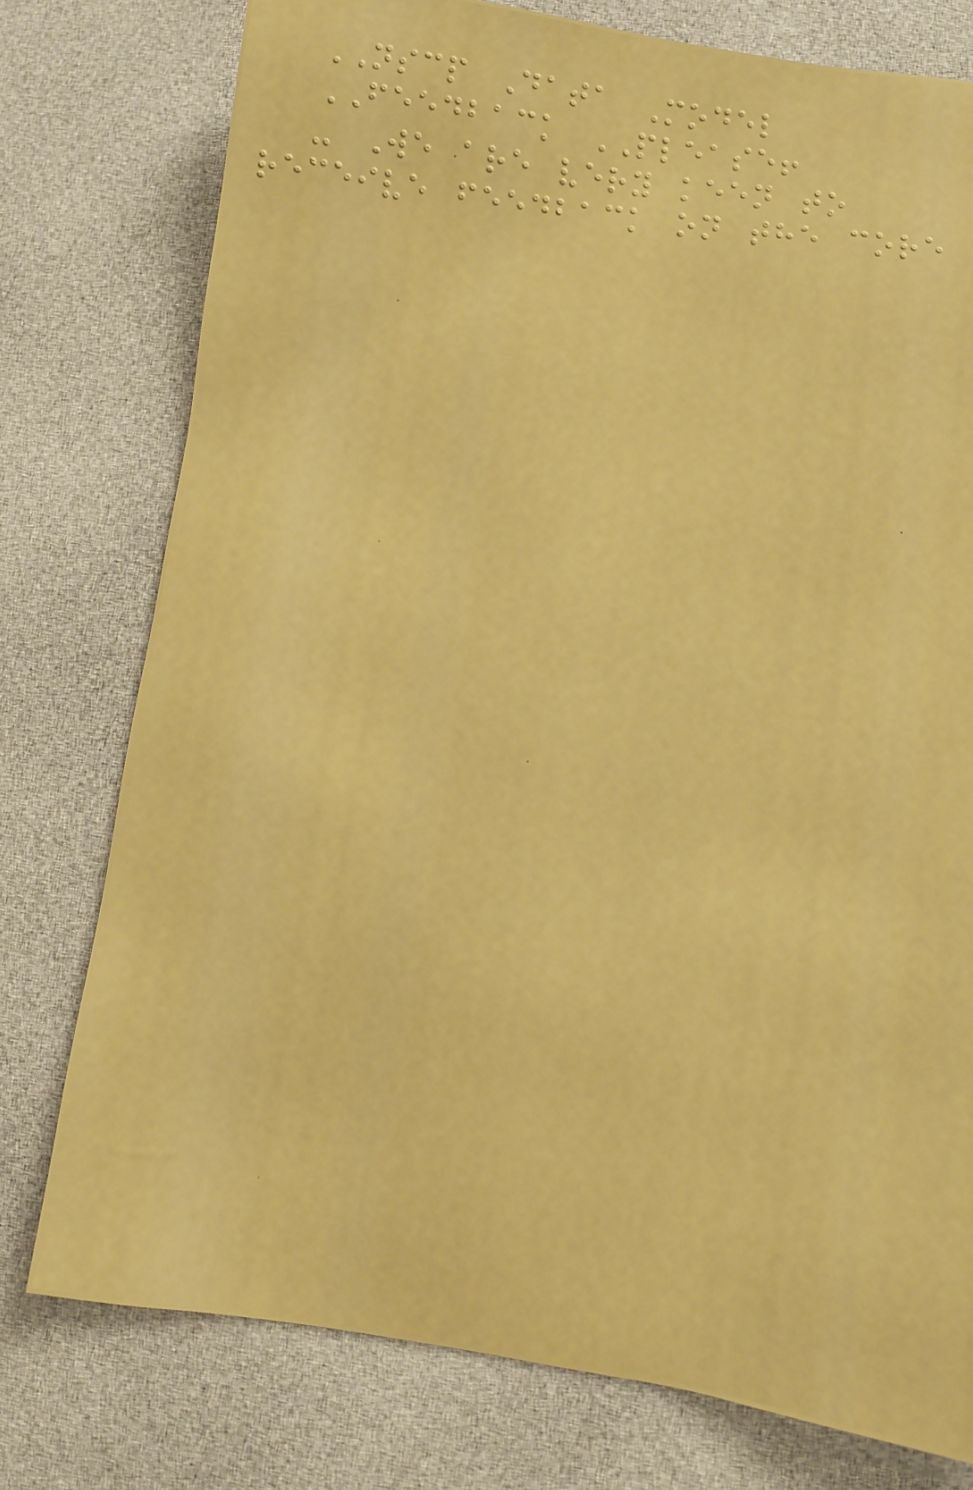NSCP Data Model
FEEDBACK PLEASE!
- We are very keen to
receive feedback on the core
